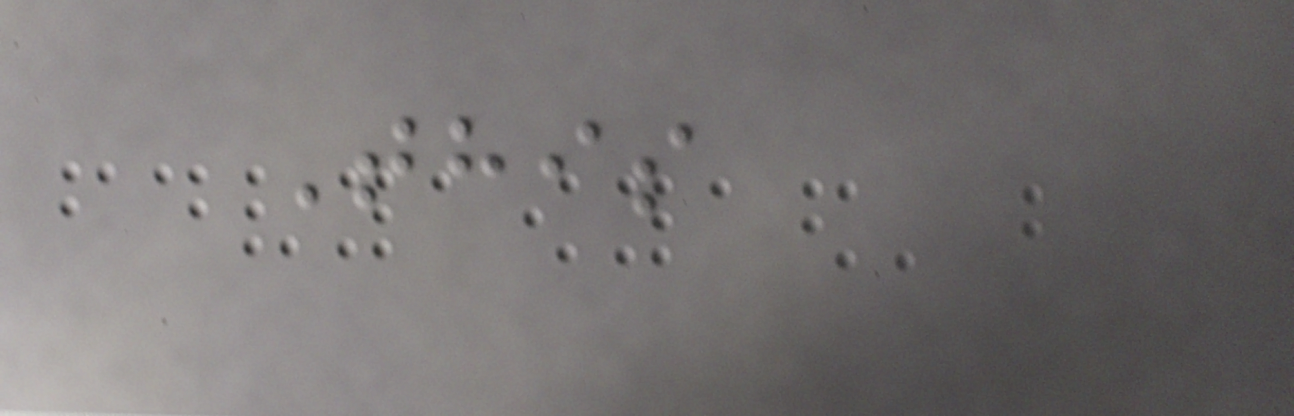This
